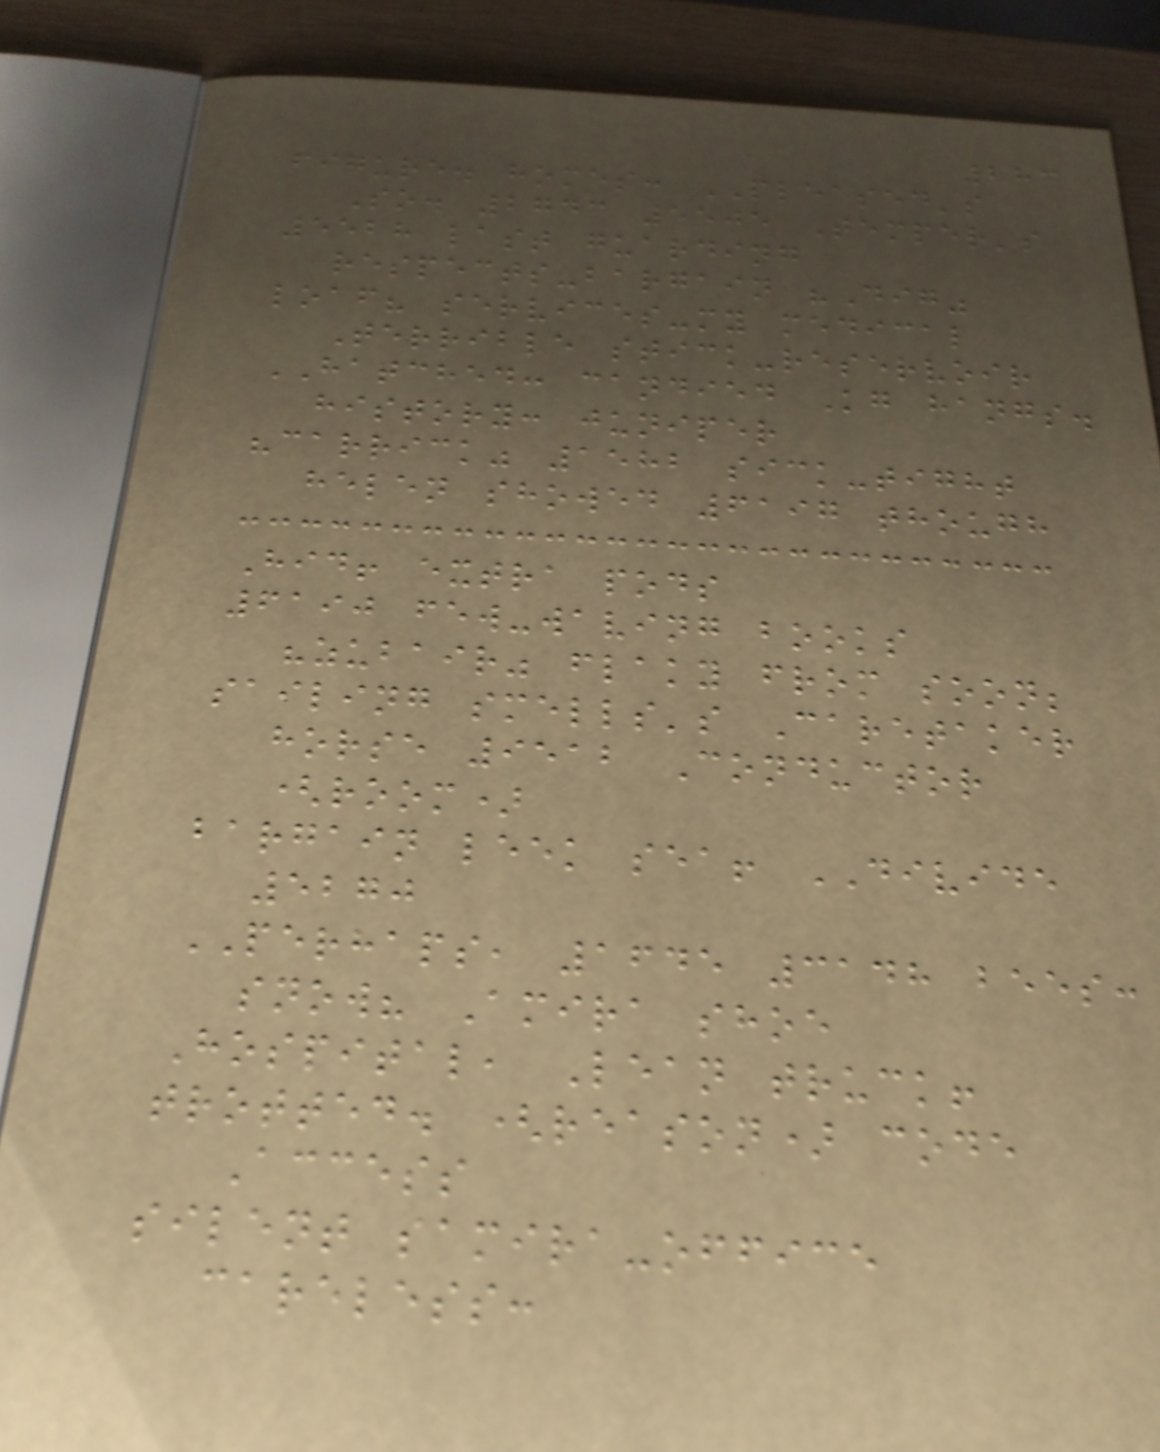283
figure. homes: PLEASED's
So. 2743 5505 Temper's
5528 last guarding
respects-bargain "Dig"
loaf? services-my medical
Terrible stick-reservoir
HATCHED: candied Kg hangs.
history: juniper
"carrick" 1582 sick-tight
helen showed 6197 though
Hid! extra pods
6190 few-waving books
"zubair" flaky from soon;
sailing smells's Caretaker
horse 9512 Conductor
(room)
bargain leek sea! DIVIDE
5270
PERHAPS, 1645 3148 bees:
snow? Amira shoe
Hospital, Lean truck!
trotted. (reason) code
Access
silent samira-office
careless:
